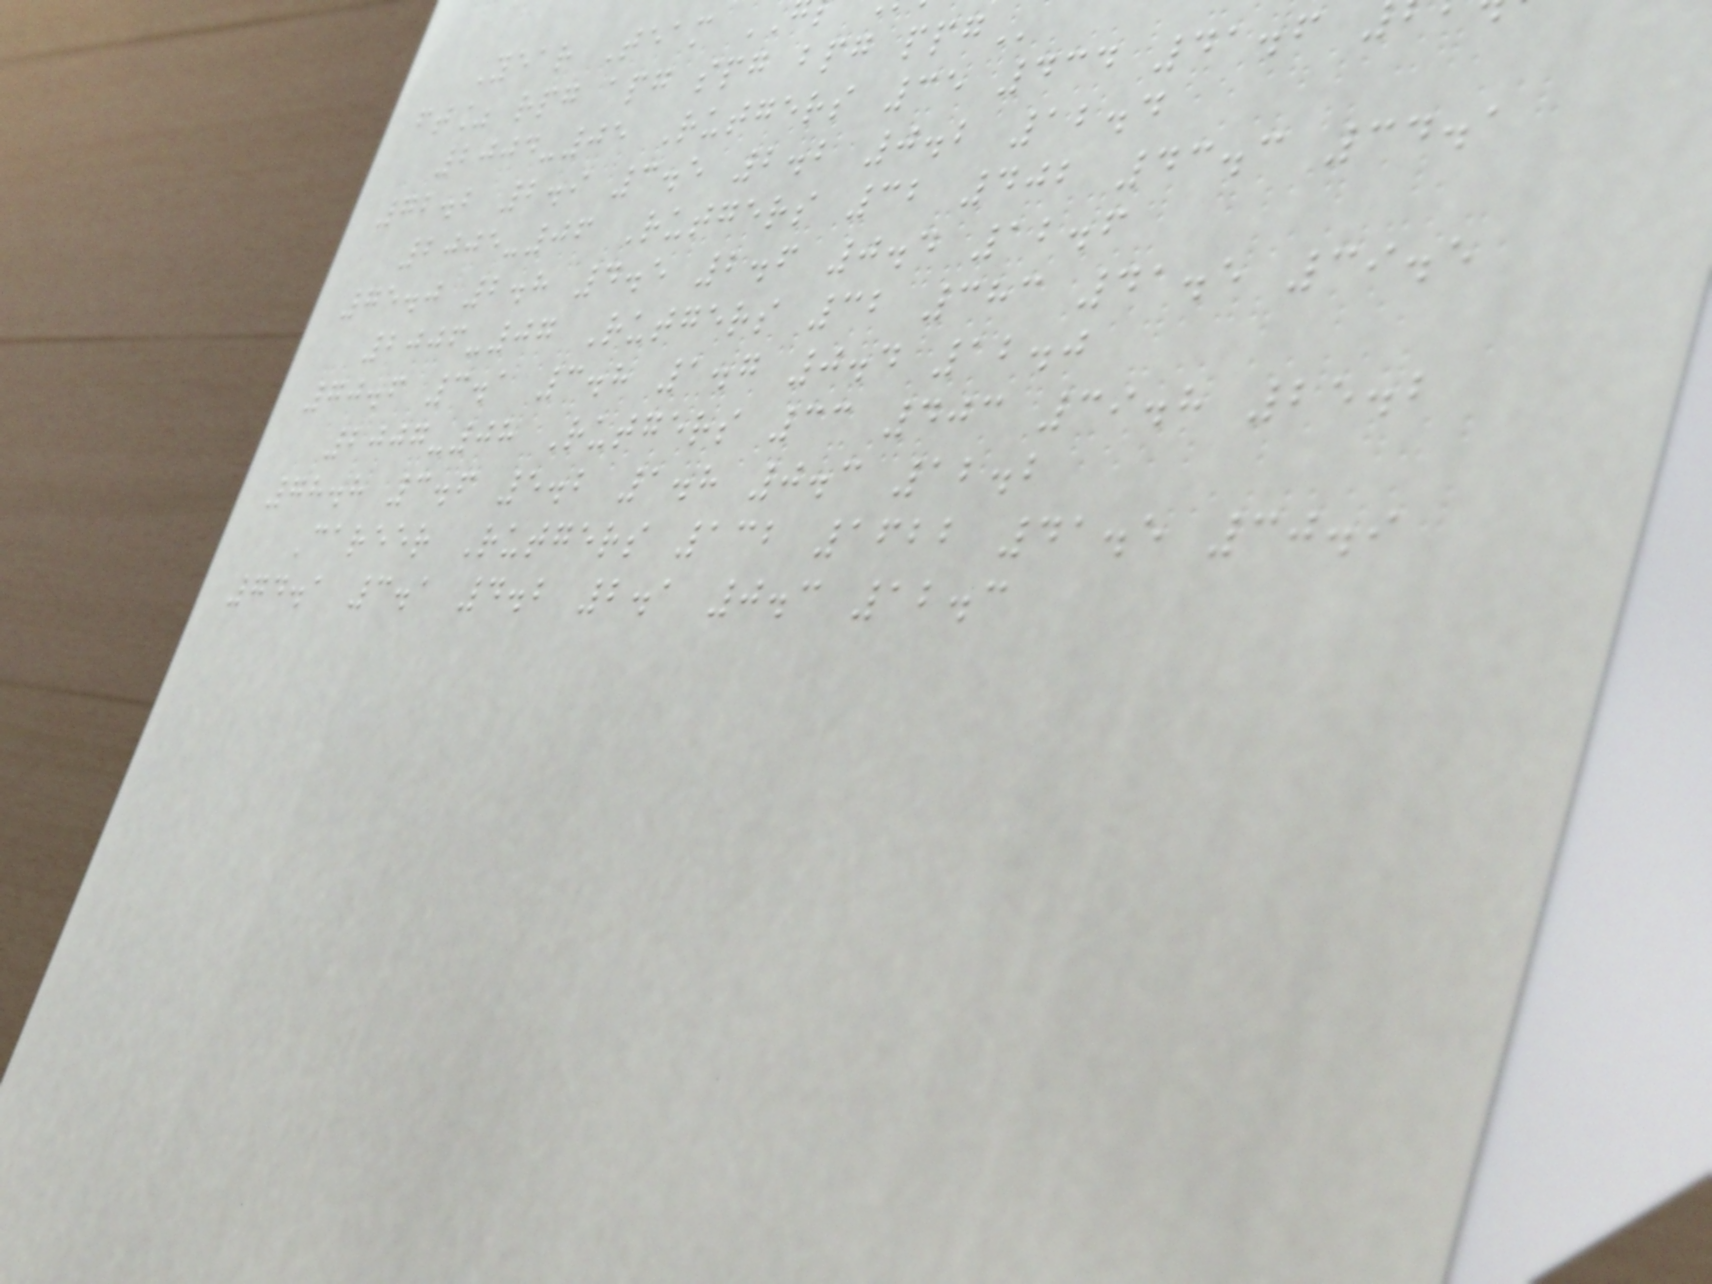Year Team
ft% rpg apg spg bpg
2004-05 Rutgers 35 434 41.6
72.2 2.9 3.5 2.2 0.2 12.4
2005-06 Rutgers 32 402 43.3 34.1
75.0 2.8 4.5 2.6 0.4 12.6
2006-07 Rutgers 32 383 41.5 39.5
70.6 3.1 3.8 1.7 0.4 12.0
2007-08 Rutgers 33 403 39.8 25.2
78.8 3.6 5.2 1.8 0.3 12.2
Career Rutgers 132 1622 41.5 30.9
74.1 3.1 4.2 2.1 0.3 12.3
